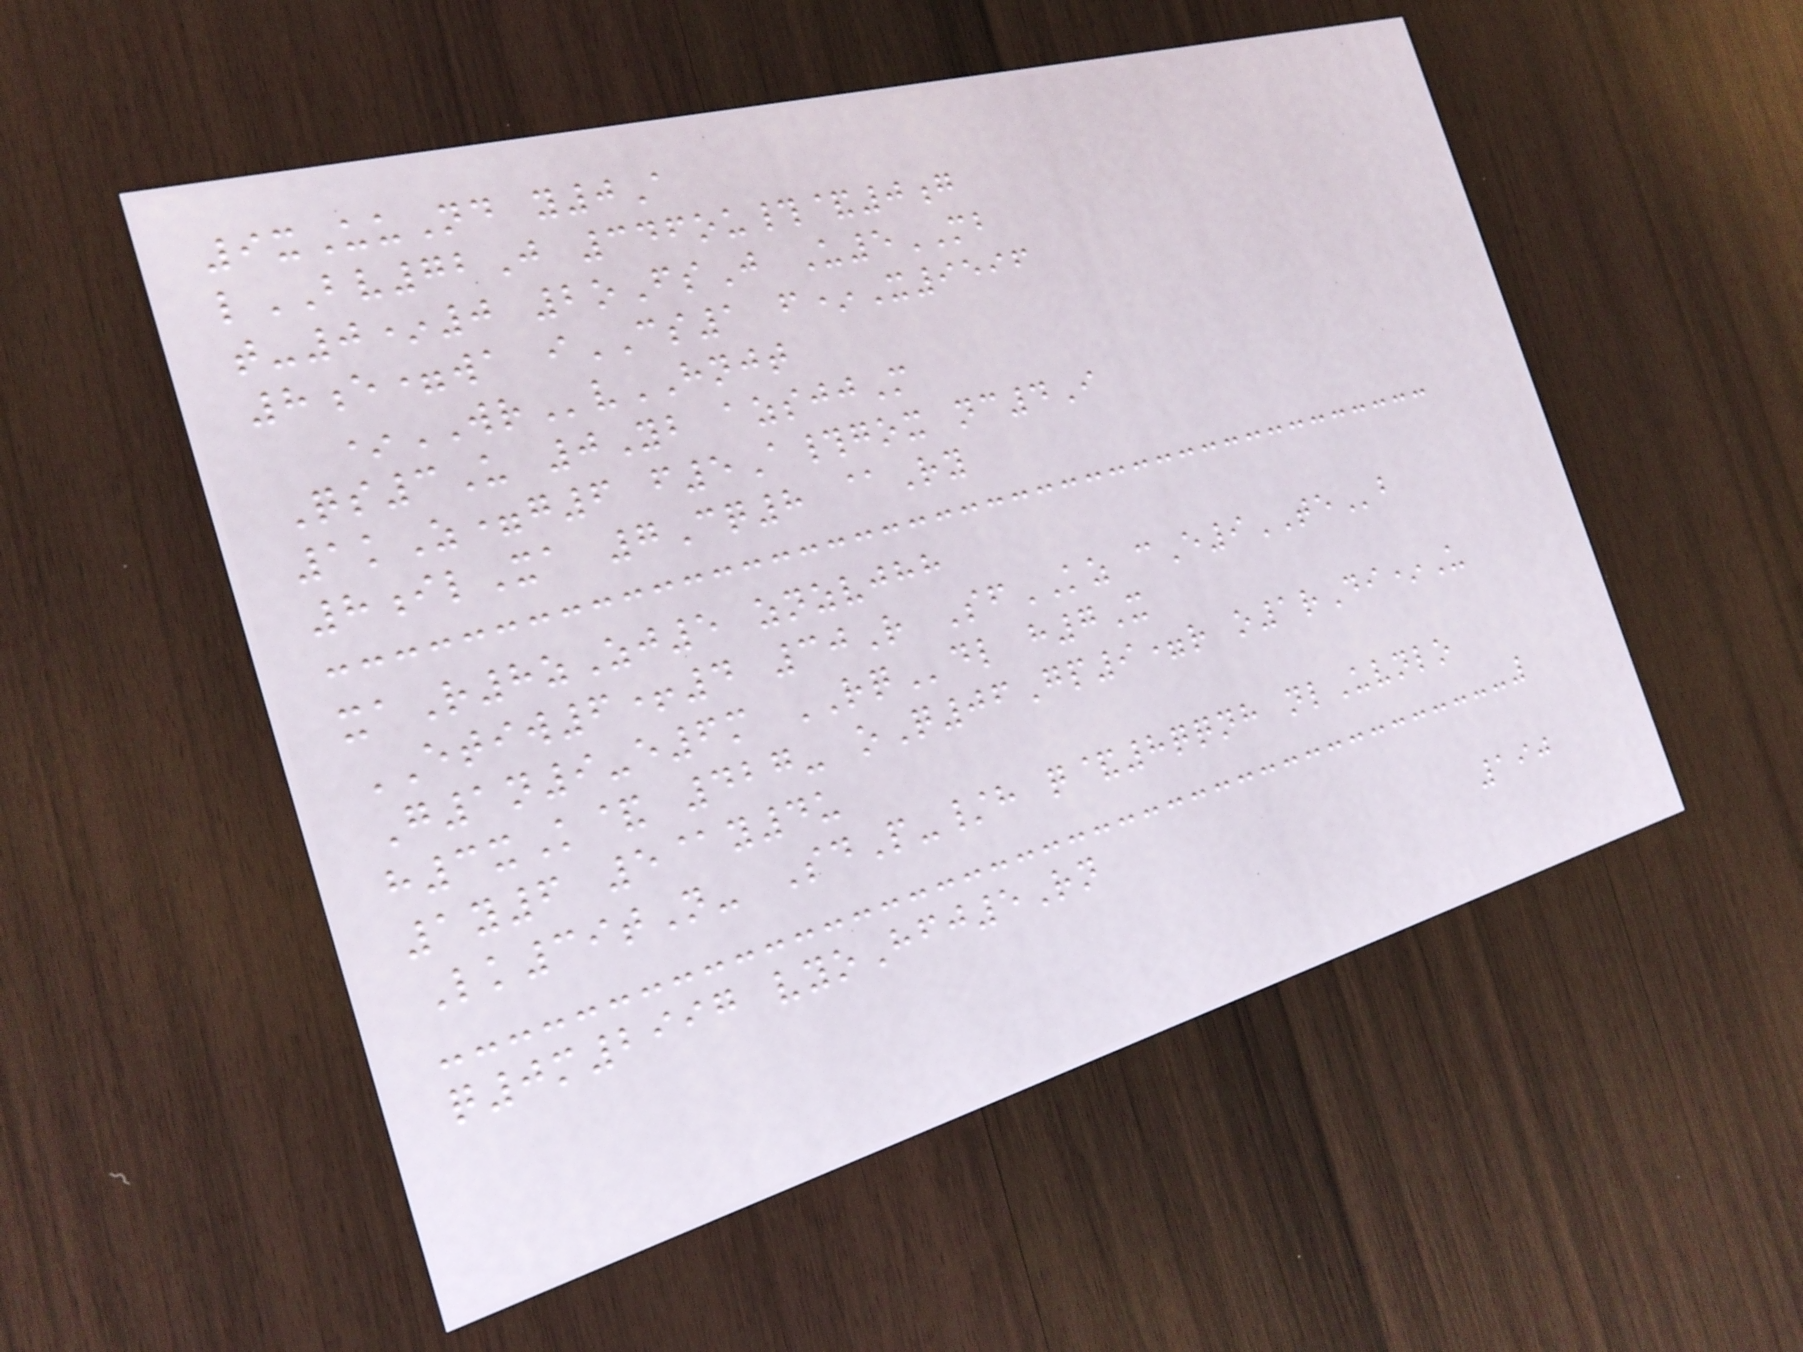9xUuNd y0A
lBV72J 346ou#&0g
t-0*0 2oFsJ U5MB
8e=wa iCS1 f*X9596
*WRvHNJT
Qs3U 0Yb azsjjM
1kZ=g6 f5A#gox nc4I
8ilXa 7Cq8 @Ry
xaR8zZj5 znzvjhh
ETIW6+4 30R SfKZ cE9TEb
G1n9-e6m RQdl h7X
h3xK& 427- oQ06Gp9=r o1rDi*U
1y6 5@y4u
Lk39tN- SdP-/h q&8qqnh nlUvnlo
q0m2997 vyoHfj5Rn
190
